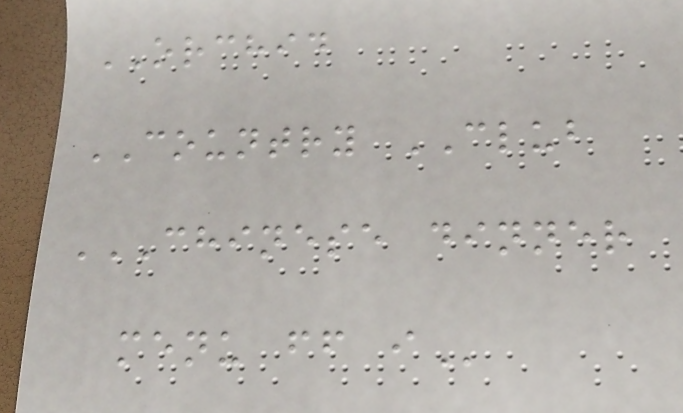ORCHID
COUNTRY CLUB
CHINESE DINNER
MENU FF I
